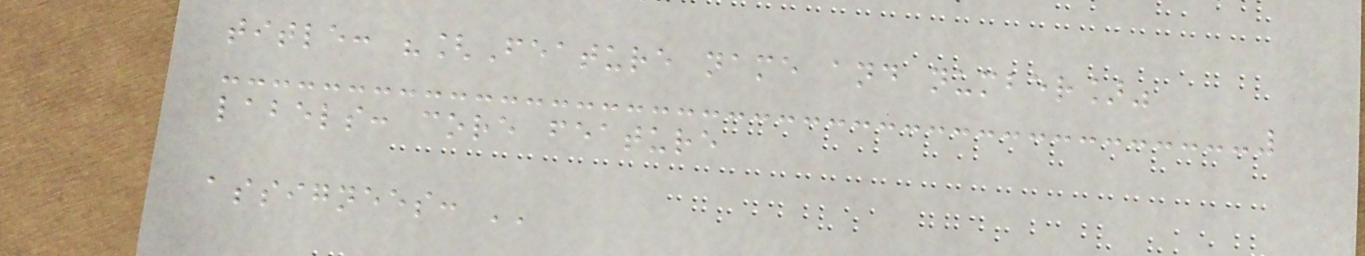title: "[Feature name and number]"
labels: core feature
assignees: ''
